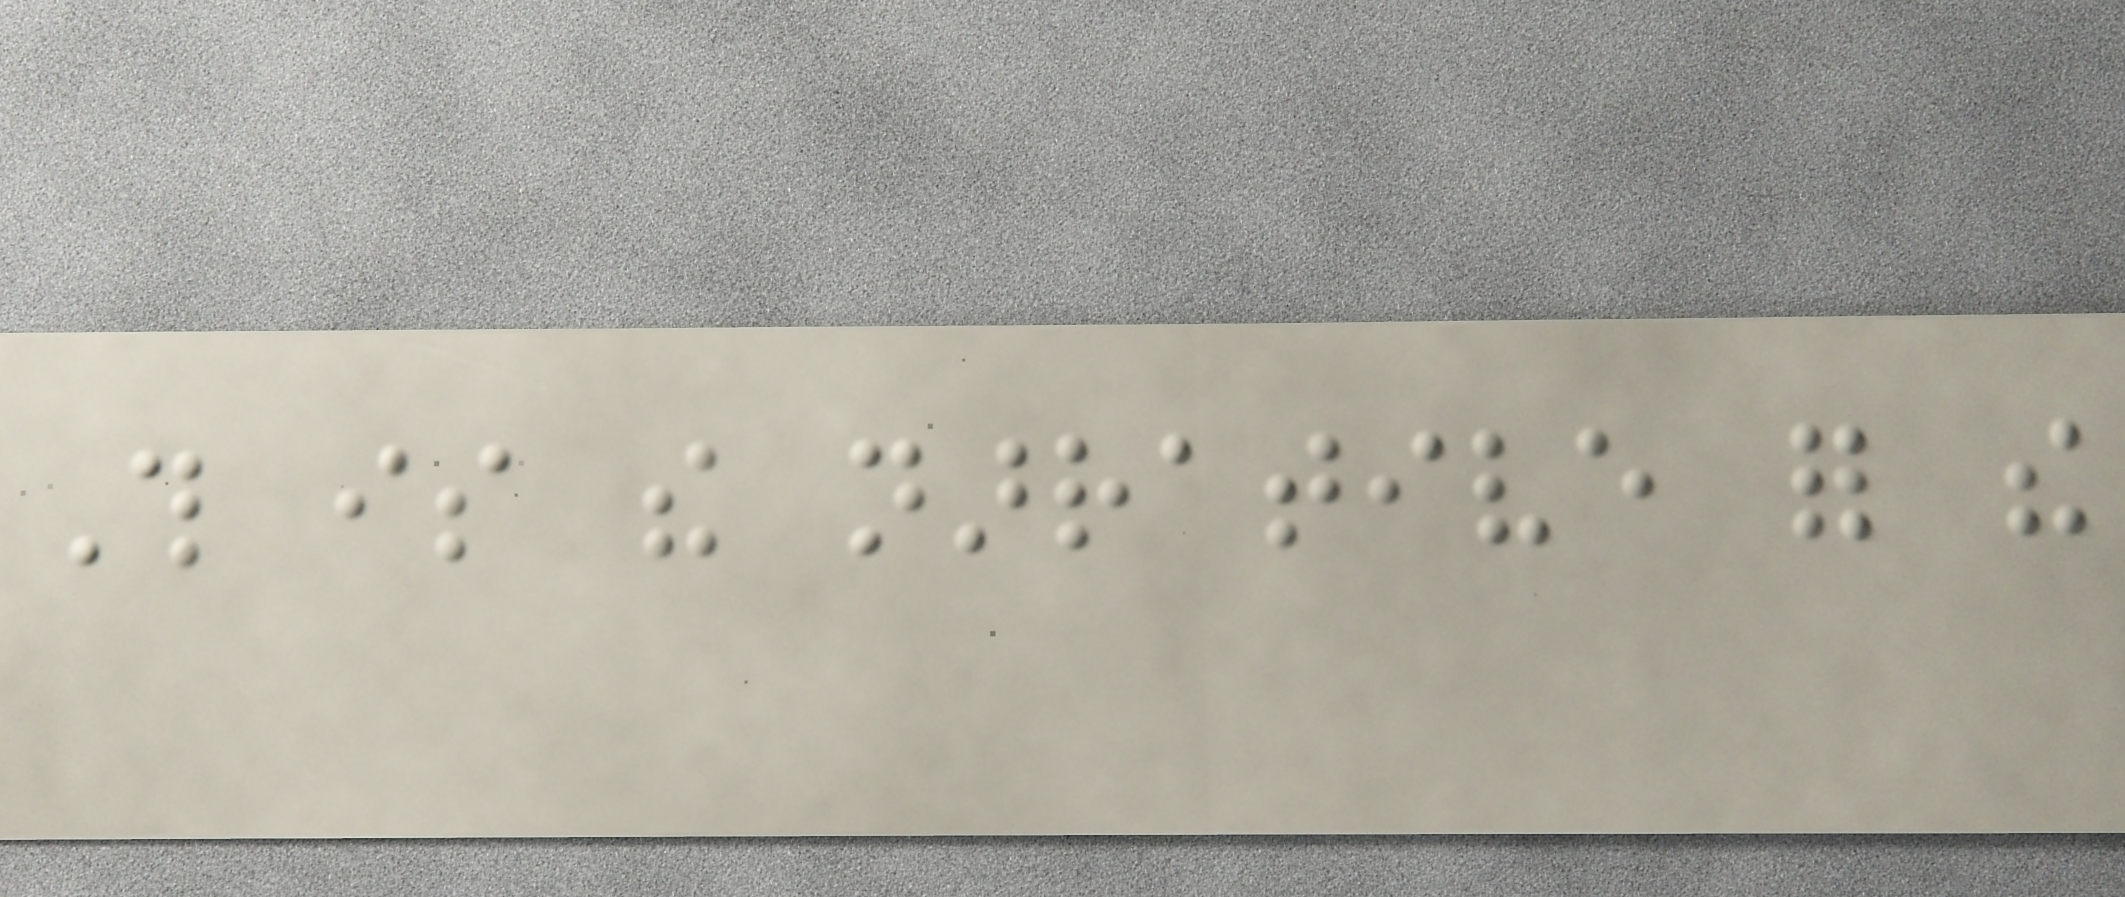This is the narrative for the
